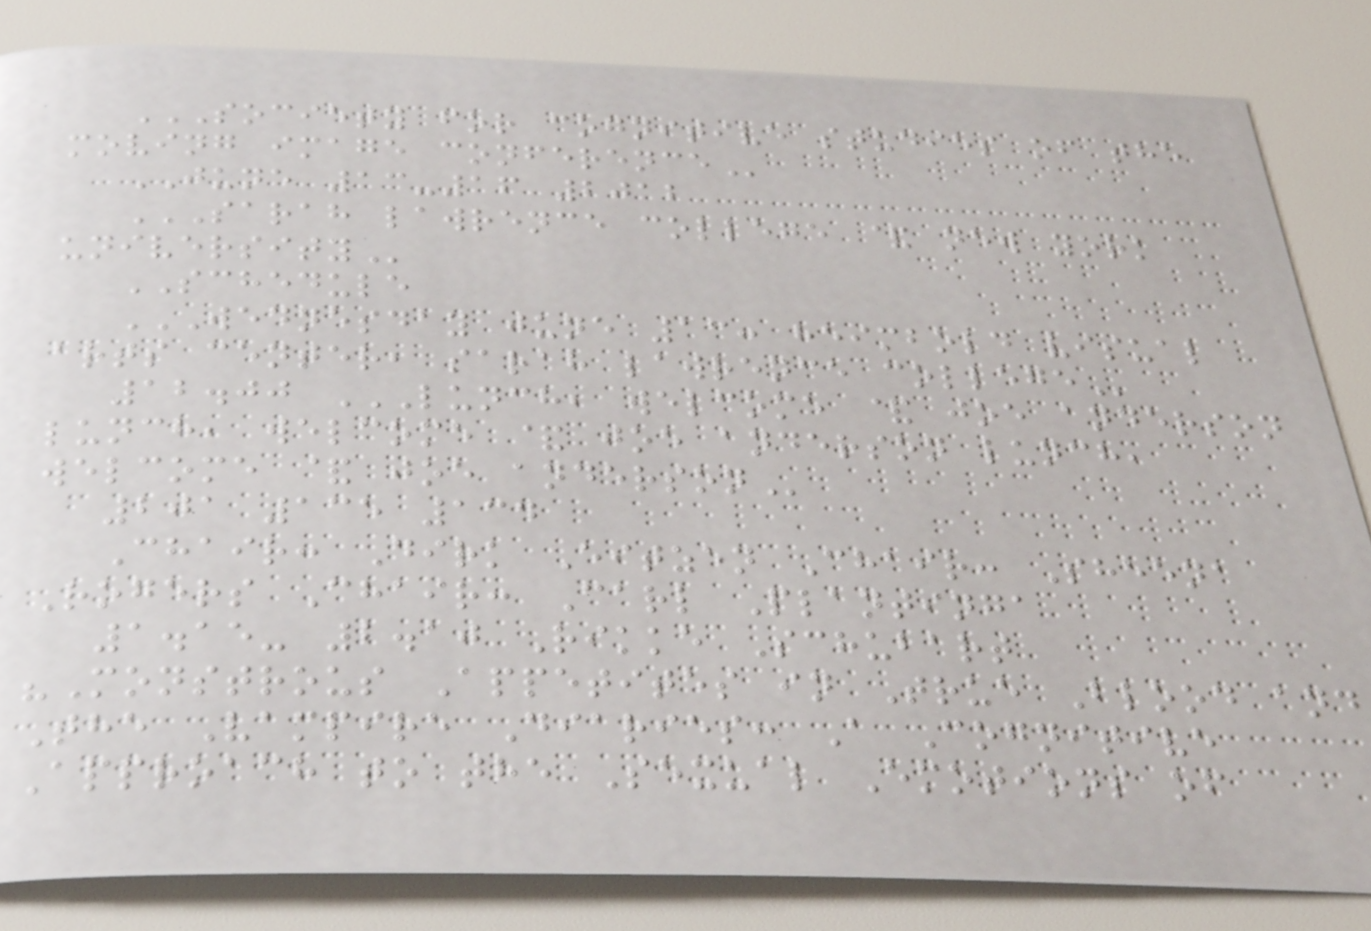SOCIETY FOR COGNITIVE STUDIES OF THE
MOVING IMAGE CONFERENCE
JUNE 13-16 2012
SARAH LAWRENCE COLLEGE & NEW YORK
UNIVERSITY
SCHEDULE
WEDNESDAY JUNE 13: HEIMBOLD VISUAL
ARTS CENTER, SARAH LAWRENCE COLLEGE
12.00 LUNCH, WELCOME & JOE ANDERSON
LUNCH, WELCOME & JOE ANDERSON LUNCH,
WELCOME & JOE ANDERSON
201 135 134
Chair: Dirk Eitzen Chair: Sheena
Rogers Chair: Carl Plantinga
1.15- 2.10 Rikke Schubart
"Monstrous Appetites in True Blood and
The Vampire Diaries: A Cognitive
Approach to the Sexual Emotions of
